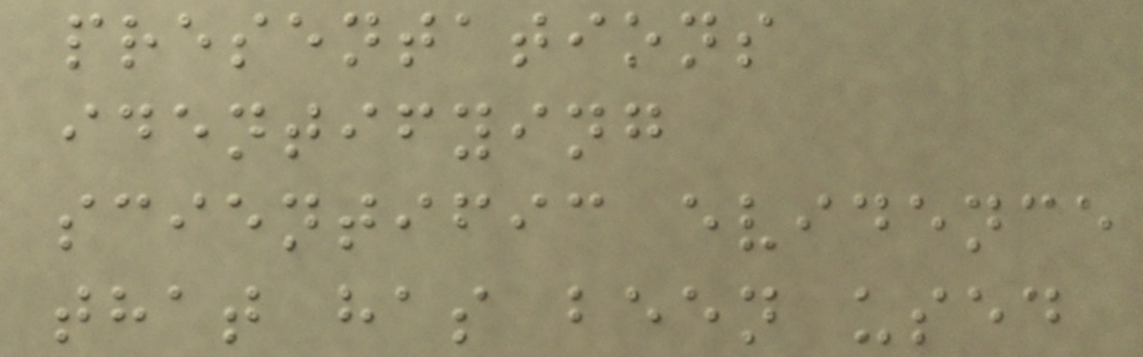presentations
identifying
scientific evidence
that has been used
